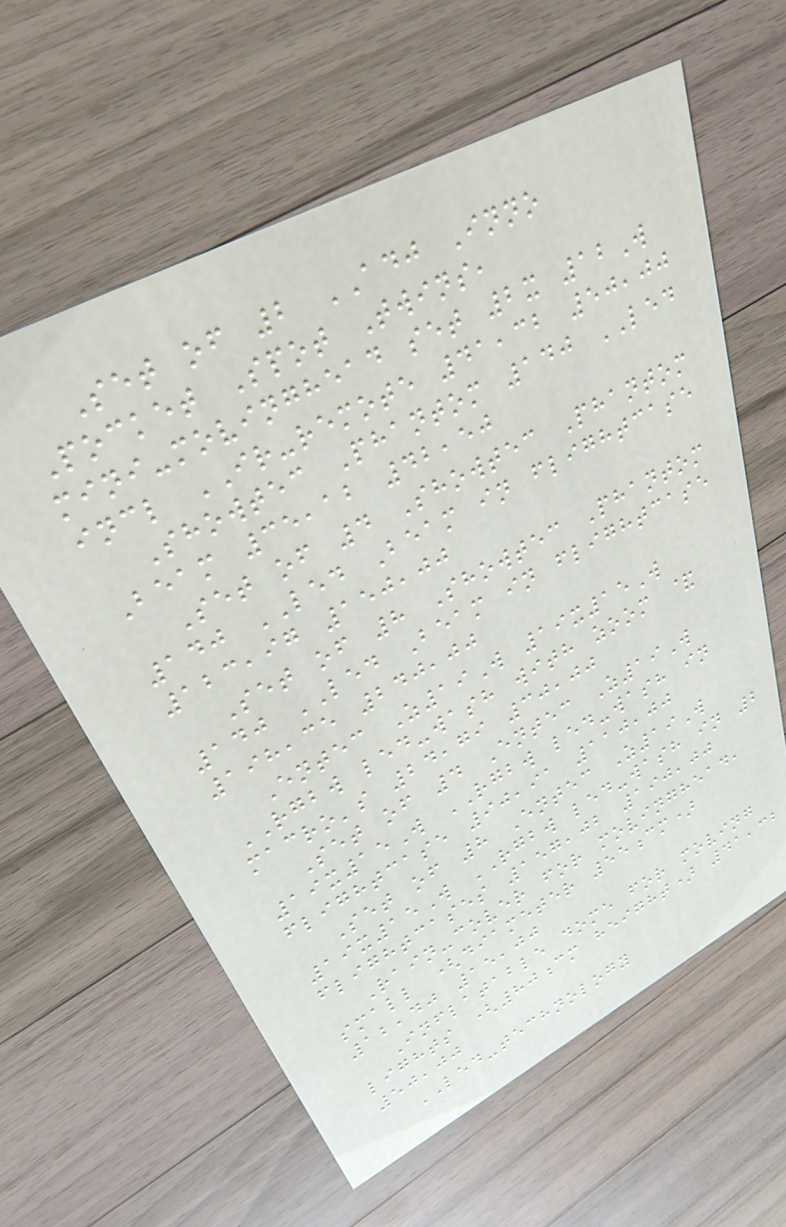Set of 2 ADJ Inno
Pocket Spot Twins,
mini-movinghead set 2x 12W
incl IR-remote 41,32 50,00
Showtec Phantom 140 LED
Beam 35,12 42,50
Set of 4 Showtec Phantom
140 LED Beam in flightcase
123,97 150,00
Set of 8 Showtec Phantom
140 LED Beam in flightcase
198,35 240,00
Entec Z19W 19x15W
RGBW led-wash with zoom &
macro's 24,79 30,00
Set of 4 Entec Z19W
19x15W RGBW led-wash in
flightcase 90,91 110,00
Set of 8 Entec Z19W
19x15W RGBW led-wash in 2
flightcases 157,02 190,00
Rain-cover for movinghead,
small (diameter 55cm)
12,40 15,00
Inflatable dome for moving
lights (80cm height) 41,32
50,00
LED-technology
